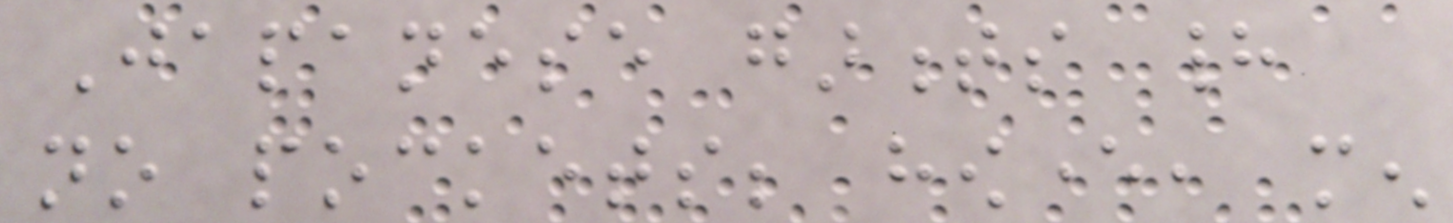Japanese garments had
no pockets; however, men
